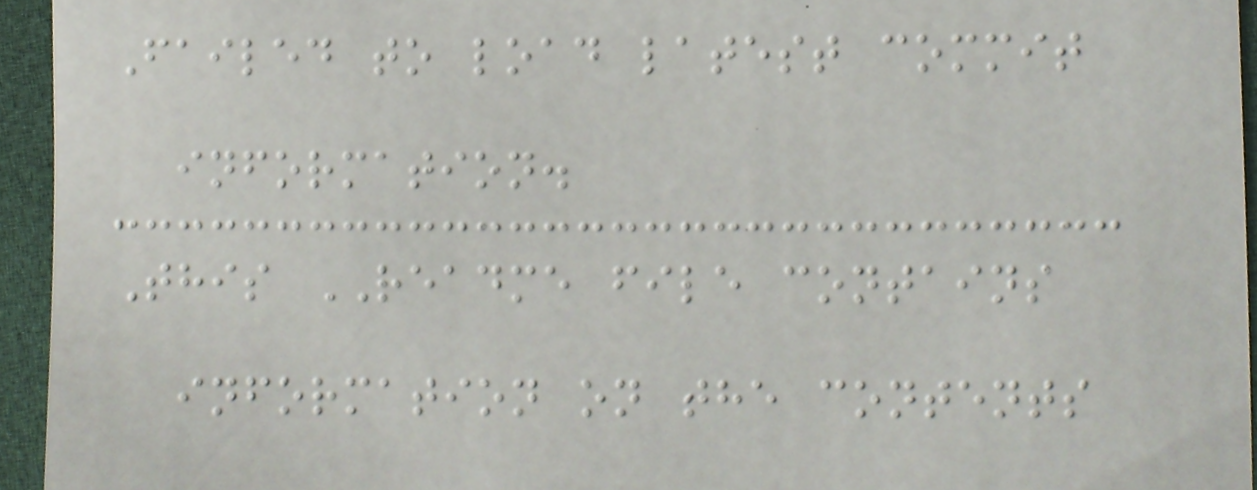Failed to load latest commit
information.
This README file contains
information on the contents
